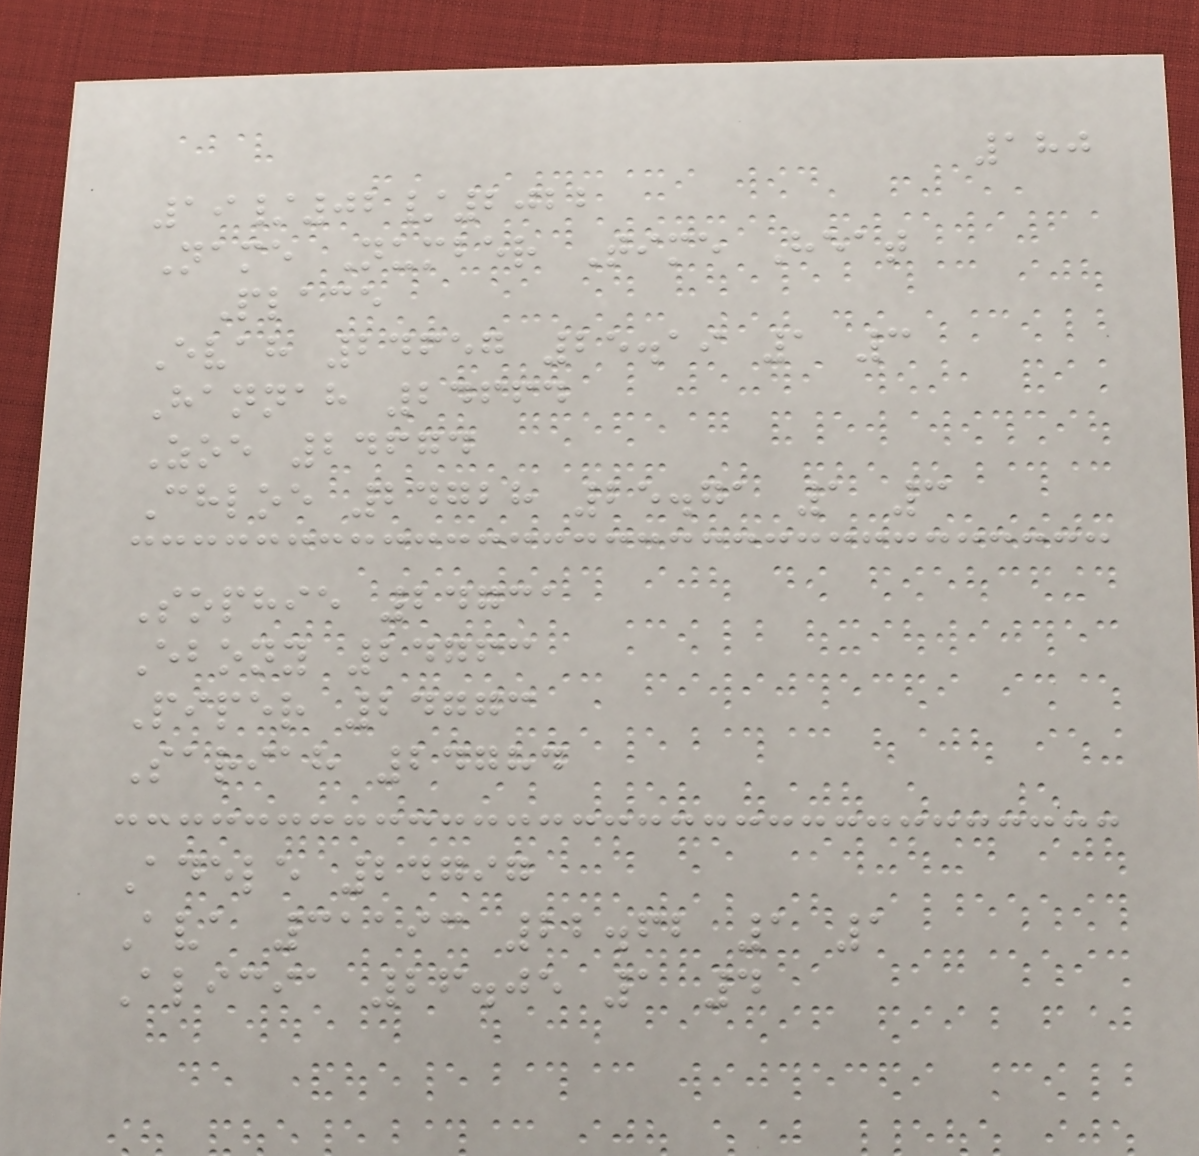180
19/02/2022
Name Number Time Heat
Place
Evah 24657 25.19 1 3
Hannah 24664
Zoe 24674
Chloe 24728 25.71 1 3
Sophie 24731
Ebony 24763
Piper 24773
Sariah 24784
Adele 24797
Ava 31193 22.62 1 1
Alicia 26.05 1 4
